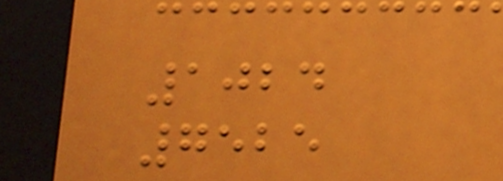1024
7525
